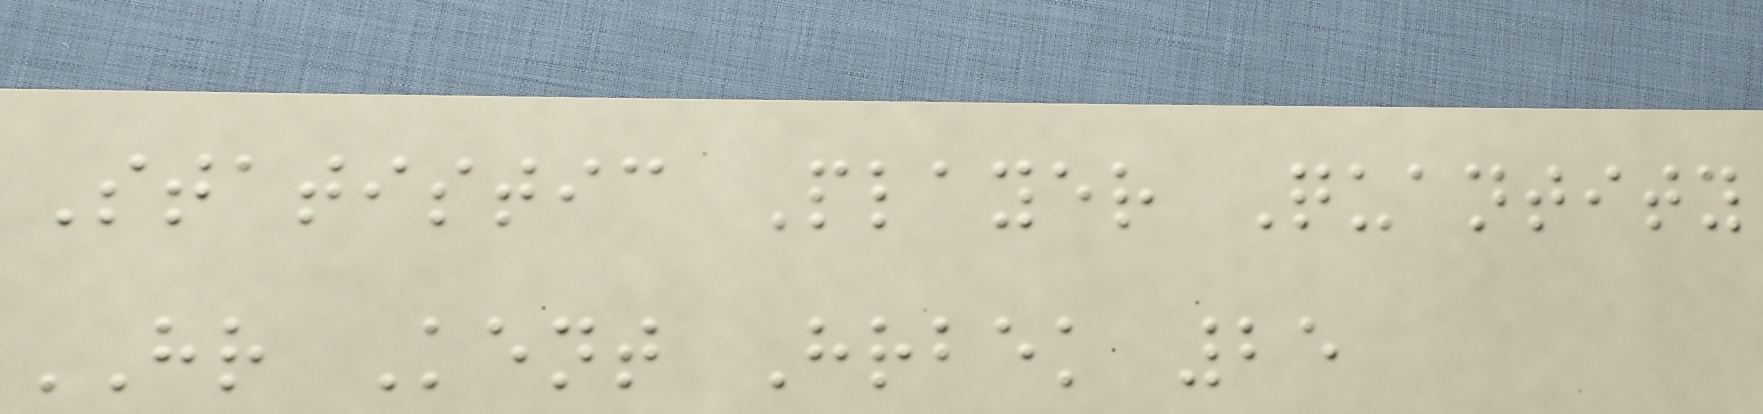Statistic Player Quantity
HR Kent Hrbek 25
